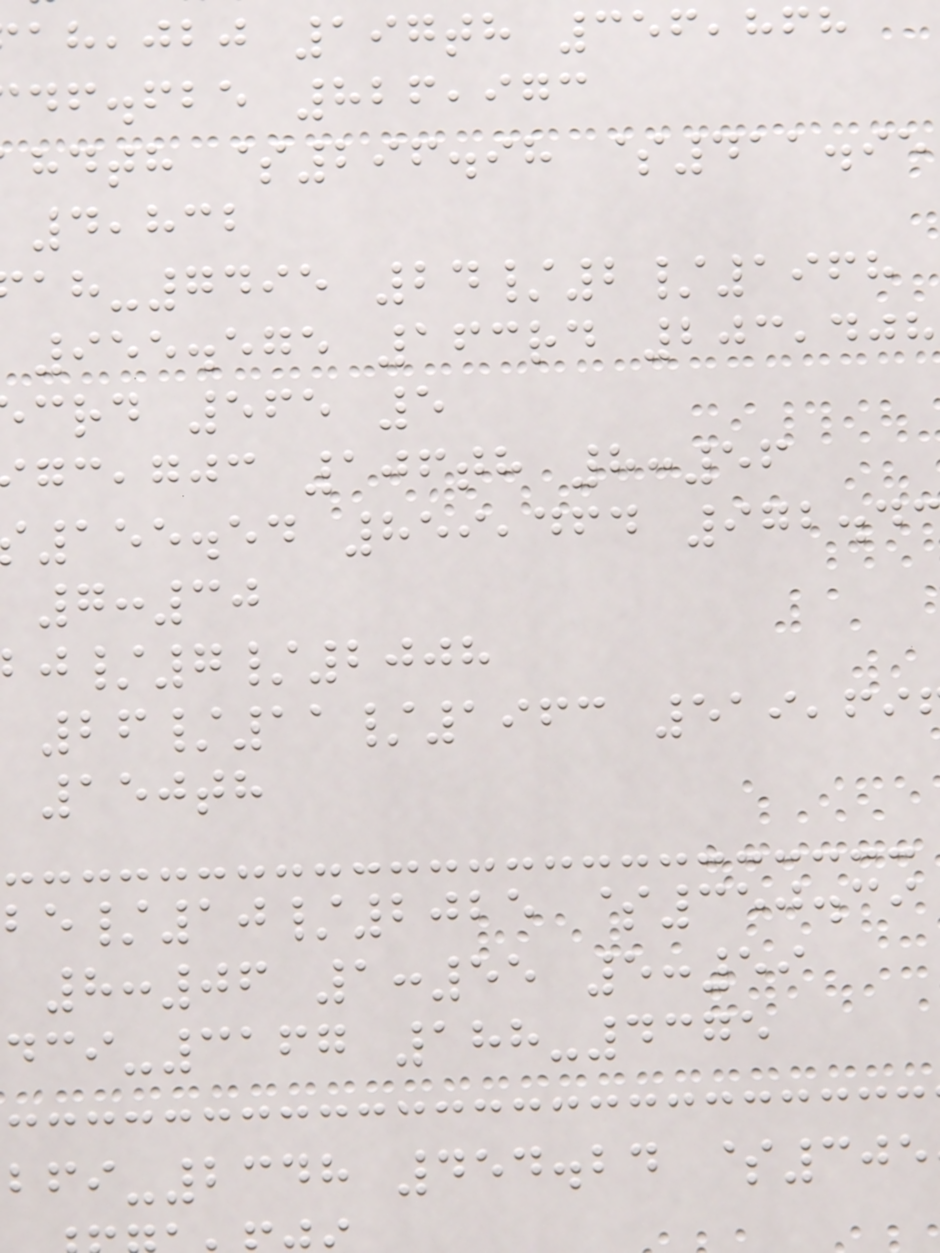,jbj 197th 356,868
df.fbe 826,973
hdth $296.98 $411.95
4,832
-7495 24/2/1968
955.575 163rd 203,408
crd 565 5
,gjc 106th 8:56
155.54 859,464 972.4
7:30
/7/2008
26/11/1963 519,69
150th
/10/2025 $350.39
8:06 1:55 5:59
-3167 188-4375
-2348 454.24 $305
